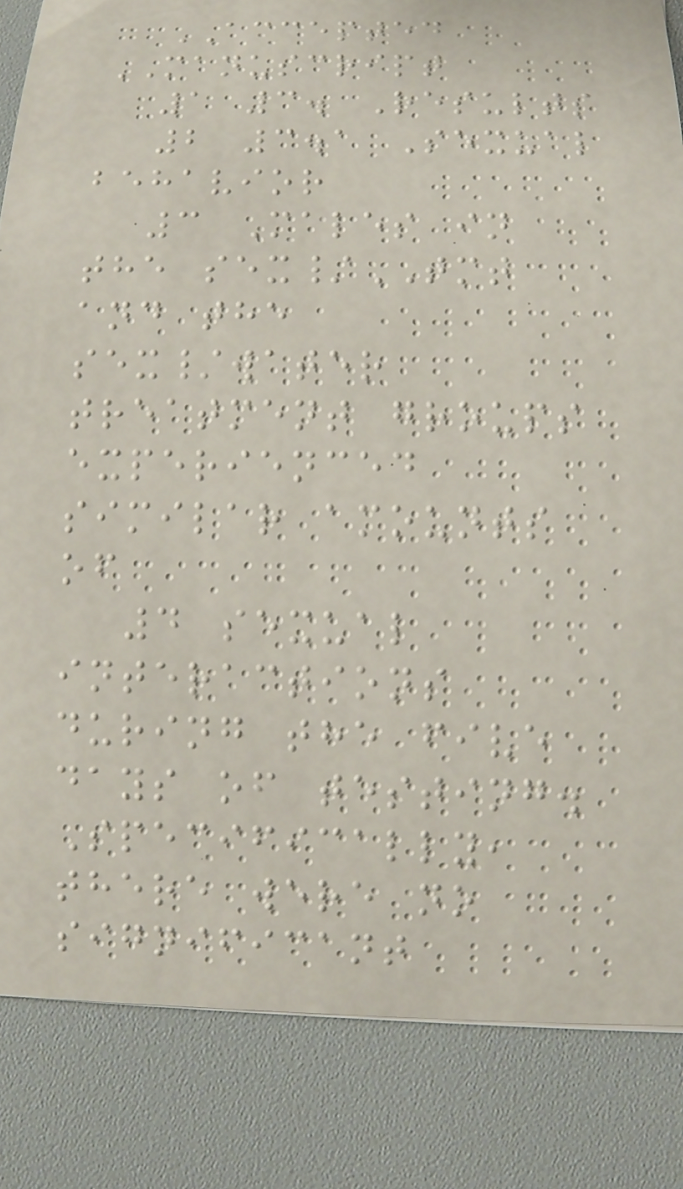ACCEPTED
MANUSCRIPT
1 3. Results
2 3.1 Sexual
behavior
3 Males in
the sex/TMT
and the
sex/water
treatment groups
experienced
similar amounts
of
4 sexual
interactions
during the five
days of testing.
Specifically,
there were no
significant
